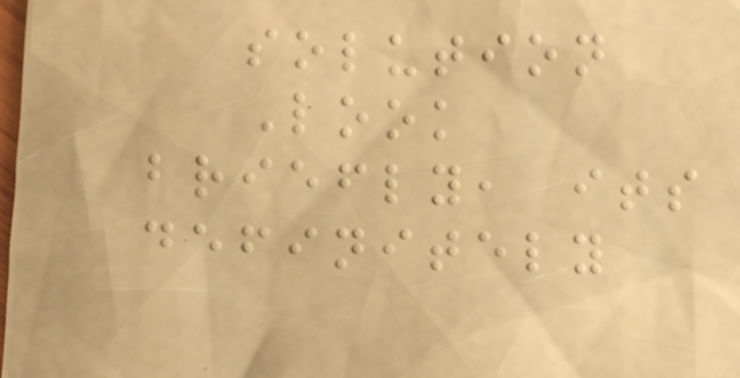solution
Look
briefly, its
definitely
